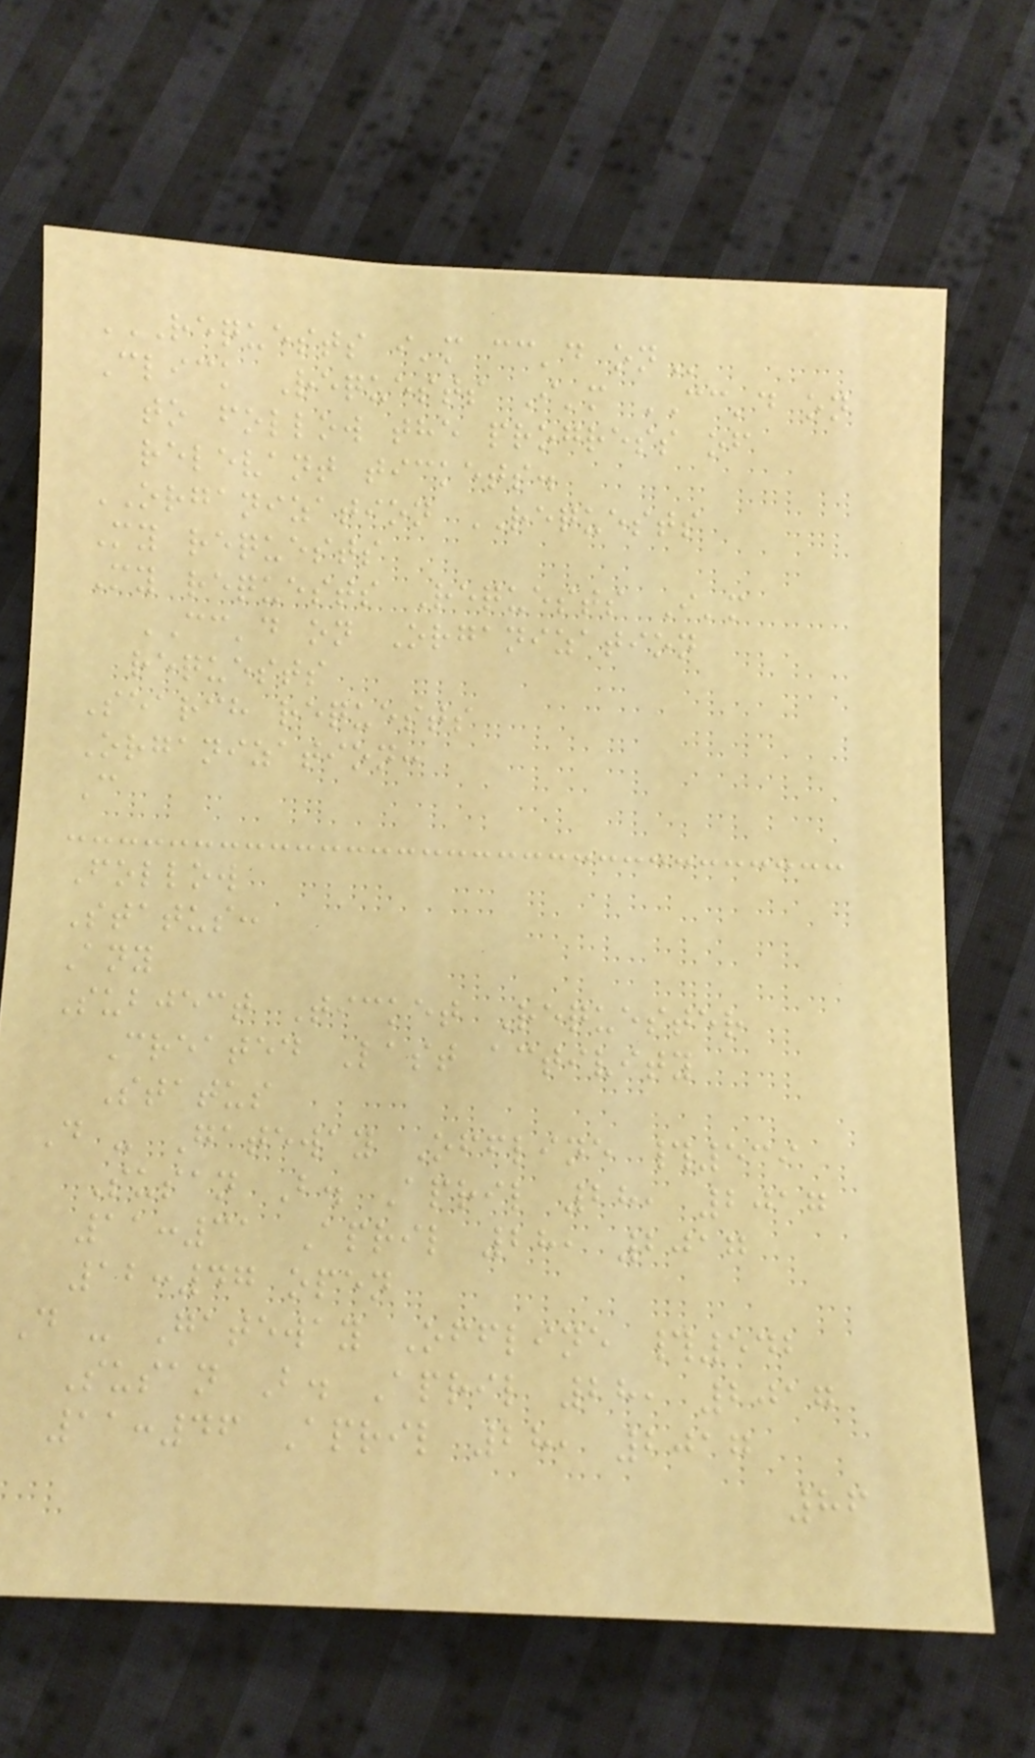REQUESTS I'M CC'D ON
Click Requests I'm CC'd on
to follow the progress of
relevant tickets.
ORGANIZATION REQUESTS
My requests
My requests Requests I'm
CC'd on Organization
requests
Search requests
Organization:
C
Follow
Status:
Any
Subject Ticket Requester
Created Last activity
Status
D - Gateway Offline #539
Susan B. April 28, 2017
11:31 April 28, 2017
12:47 open
D - Gateway Offline #542
Susan B. April 28, 2017
11:46 April 28, 2017
86
